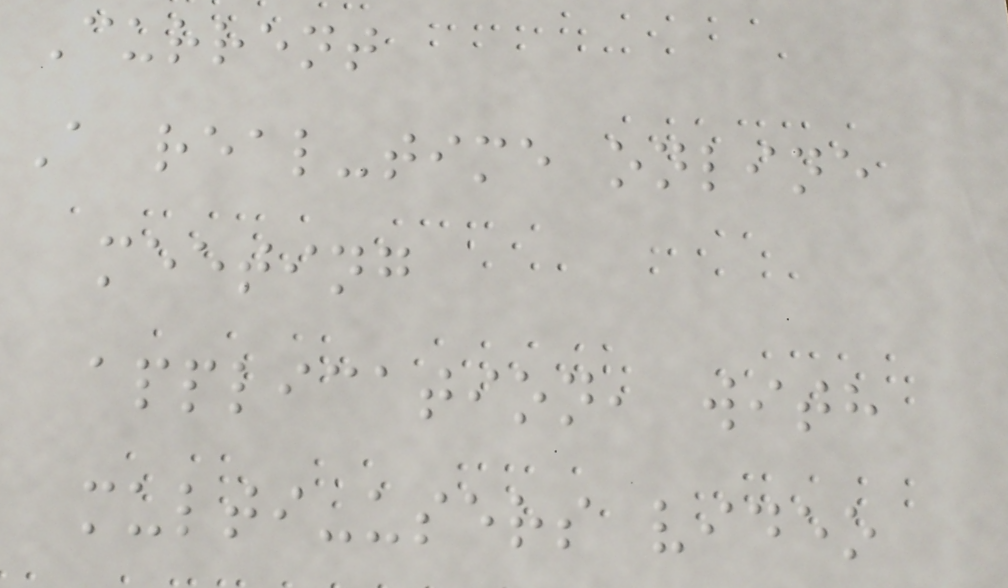Current
A real-time online
meeting
application, with
multi-users video
